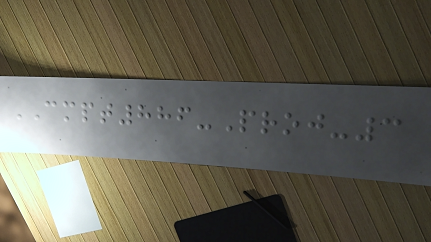CMPT886-Proj-3
